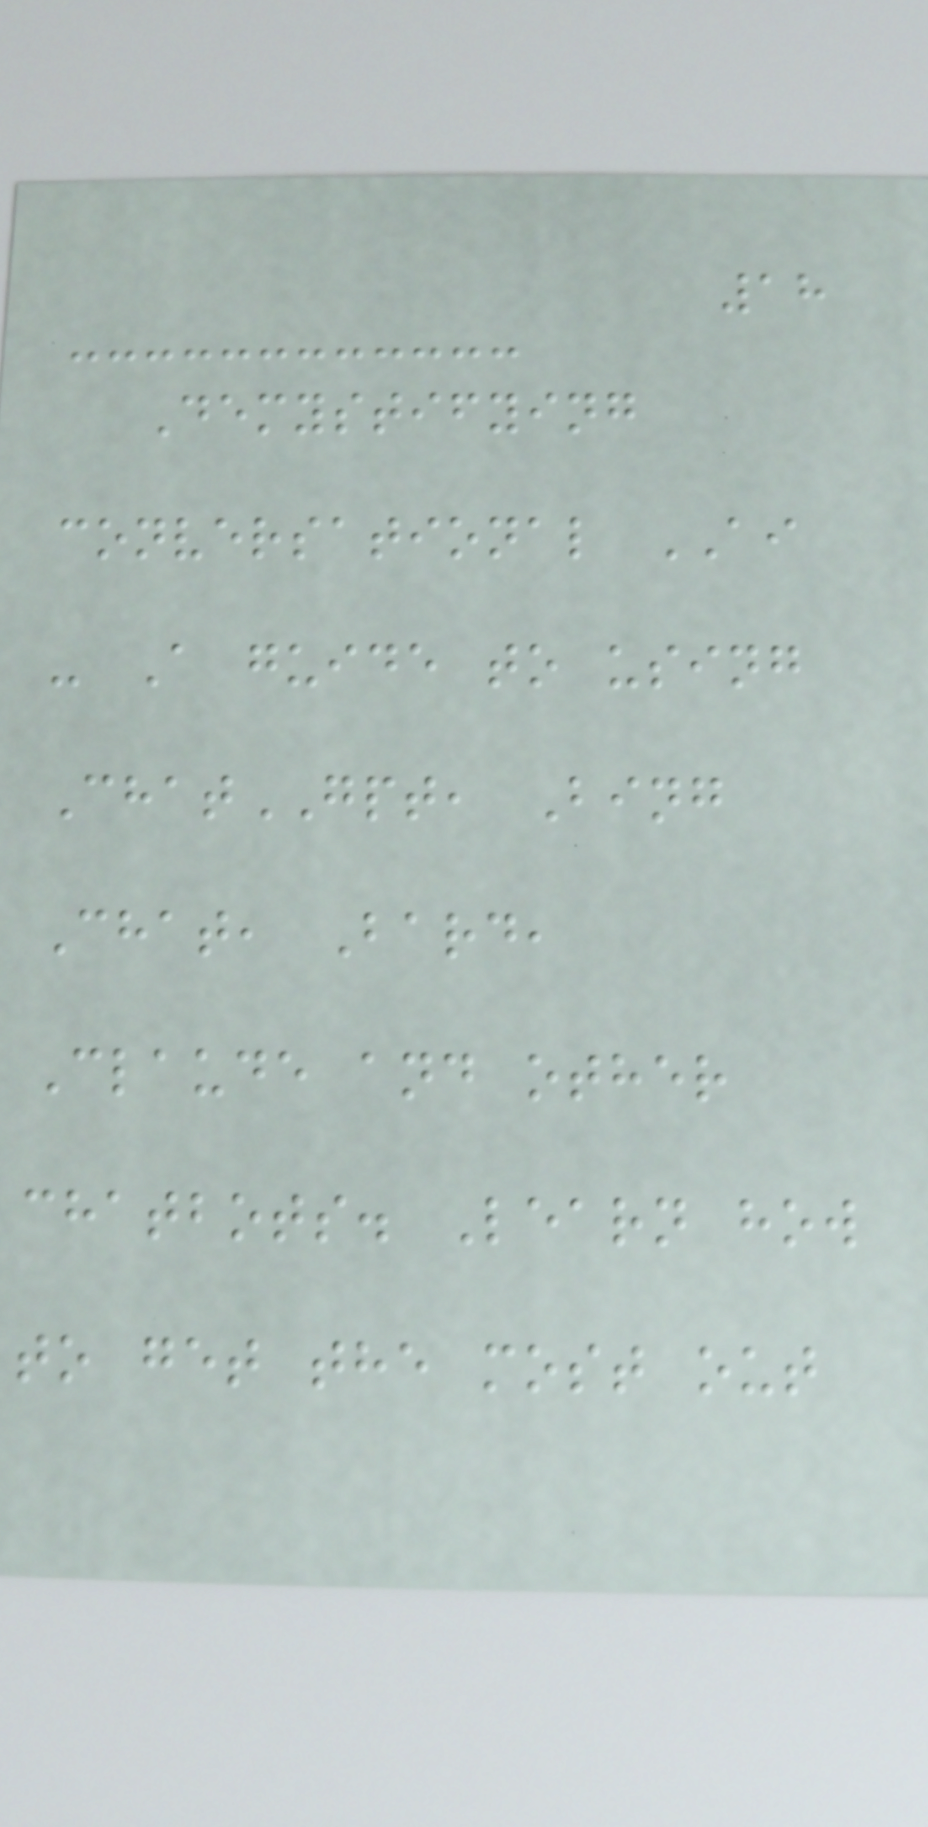18
Demystifying
conversational AI
- A guide to using
ChatGPT, Bing
Chat, Bard,
Claude and other
chatbots. Learn how
to get the most out
